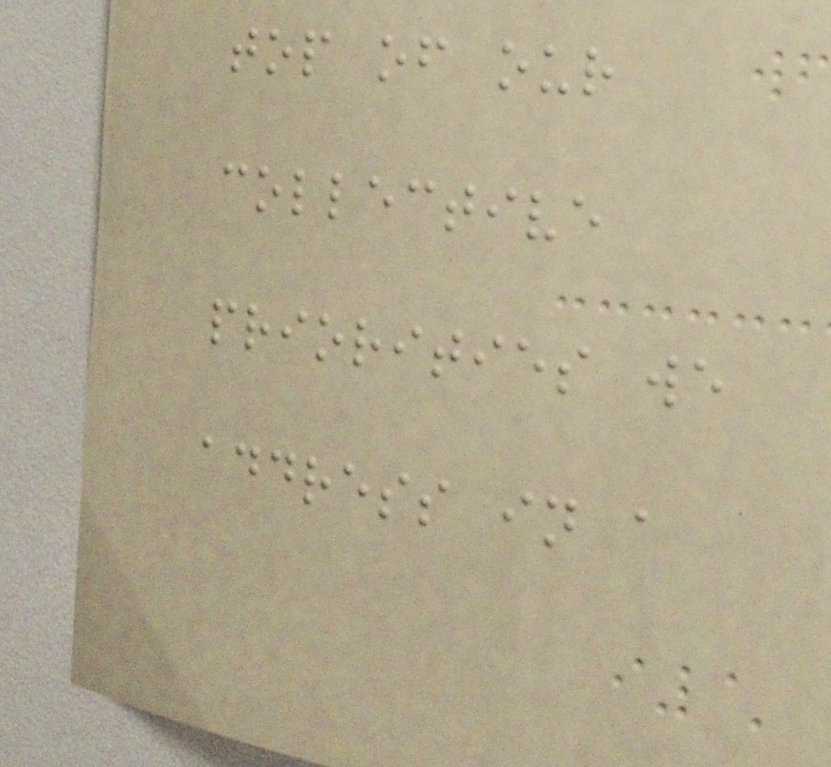top of our
collective
priorities we
address in a
